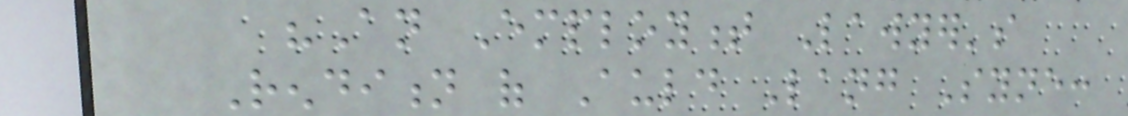"An Employment Lawyer's
Rendition of Auld Lang Syne:
